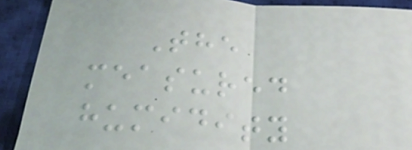The
measured
humidity
